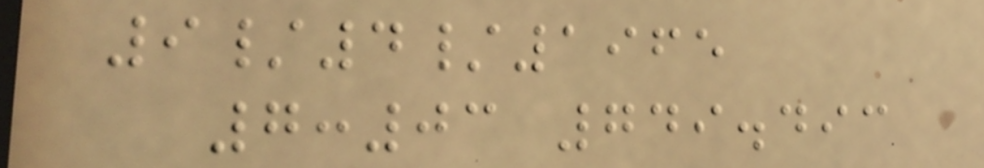9/4/1965
7:03 749.493
